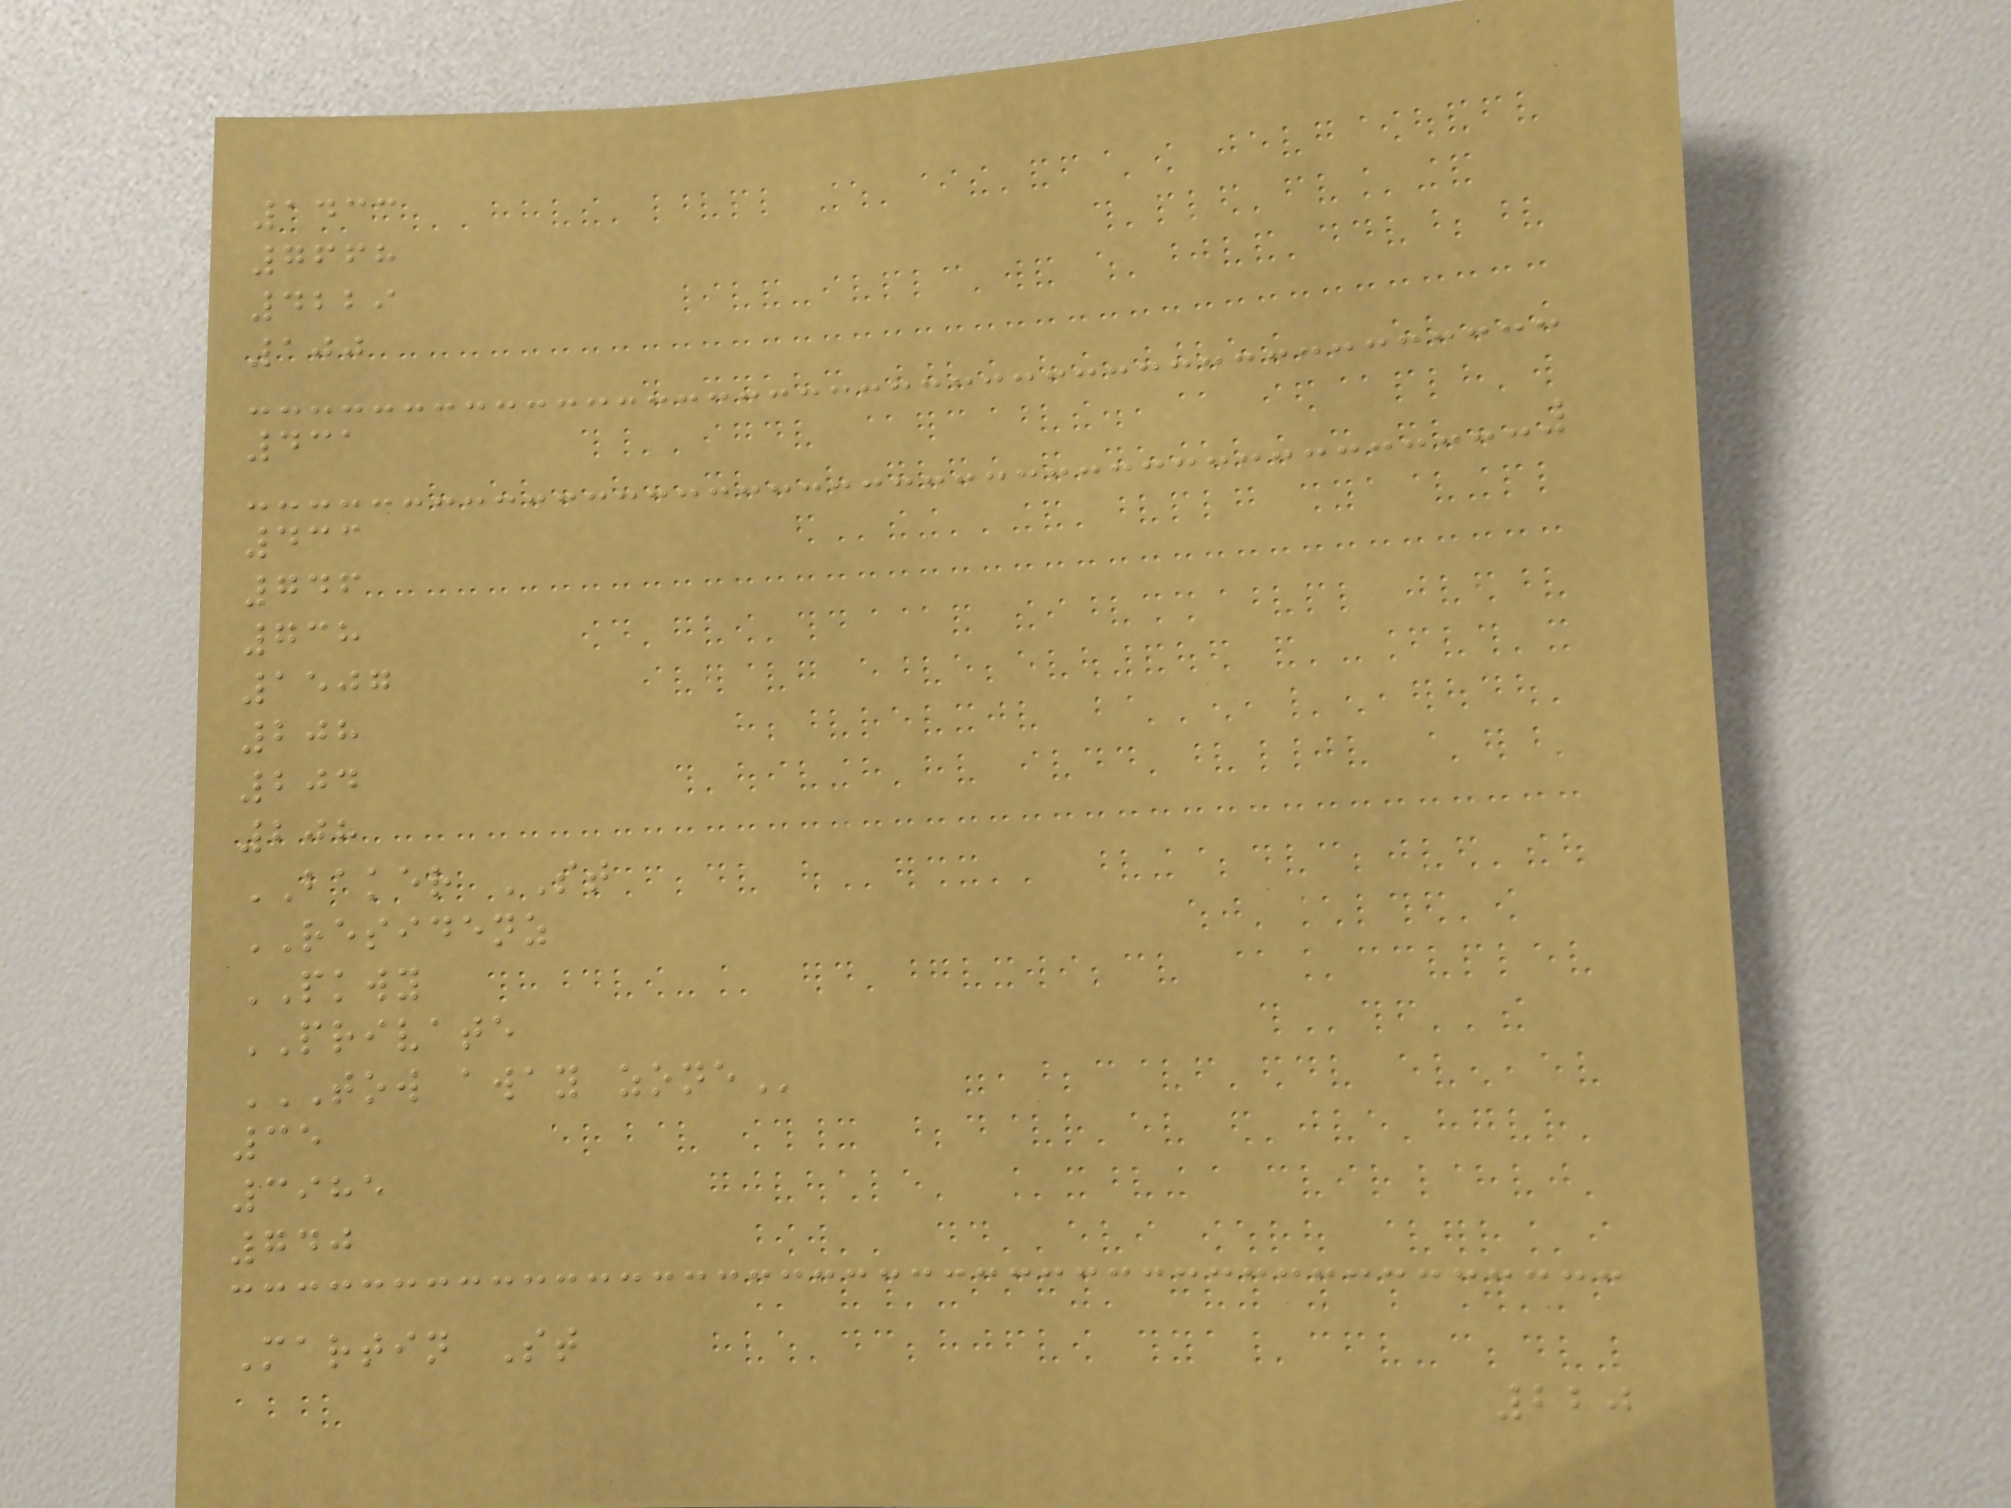1433
7668
4229
100
431
433
746
738
1507
208
204
208
BAKER ST
RESIDENZ
PKWY
PRIVATE
TOW AWAY ZONE
35
3985
740
Martin St
220
